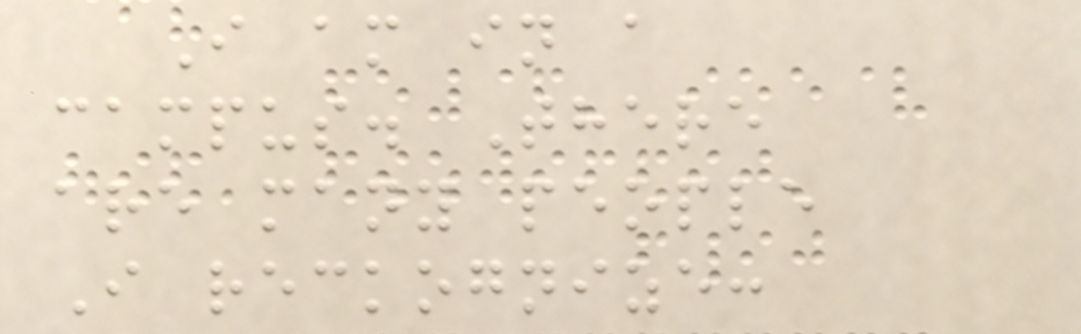I am in a
campus. There
are many people
I reckognize:
